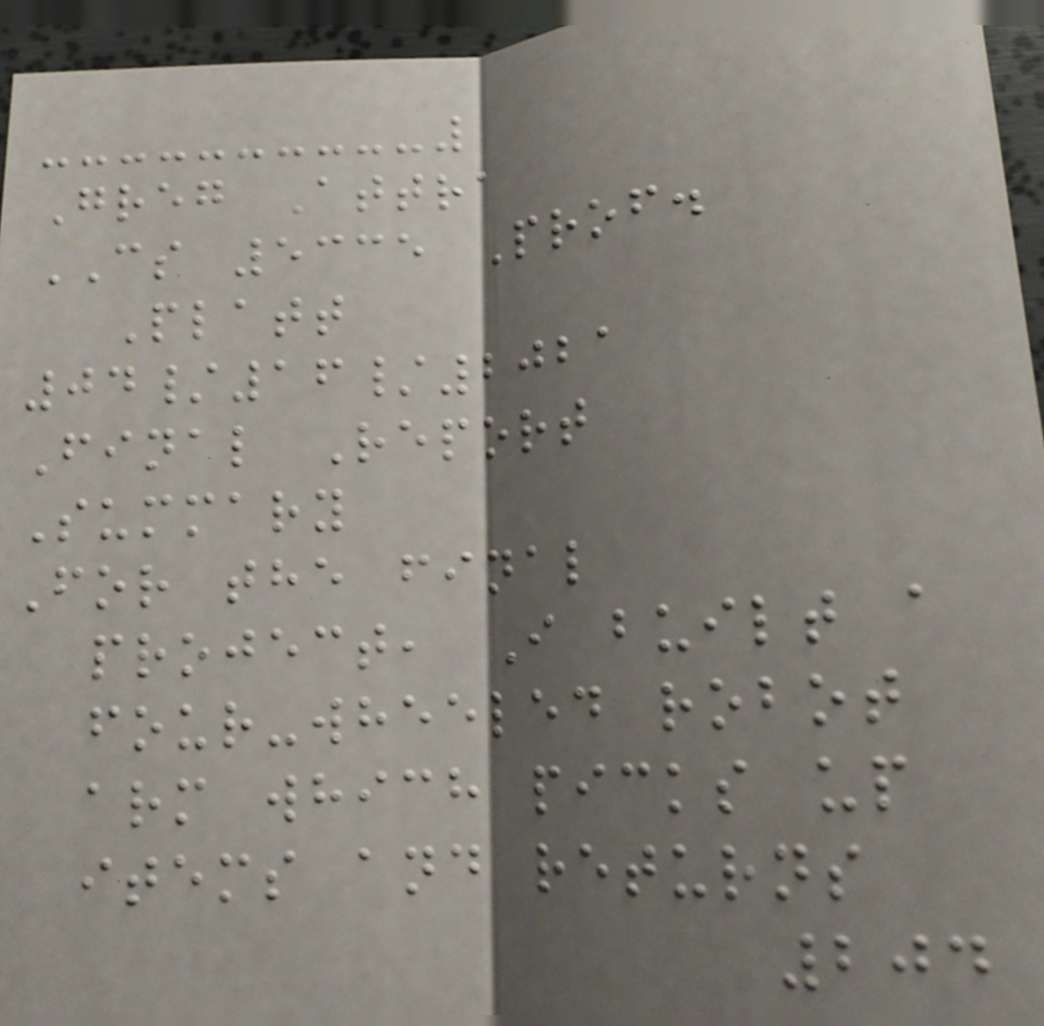Greg Attra
CS 5335 Prof.
Platt
04/16/2021
Final Report
Summary
For the final
project, I built a
four-wheeled robot
arm which picks up
items and returns
204
